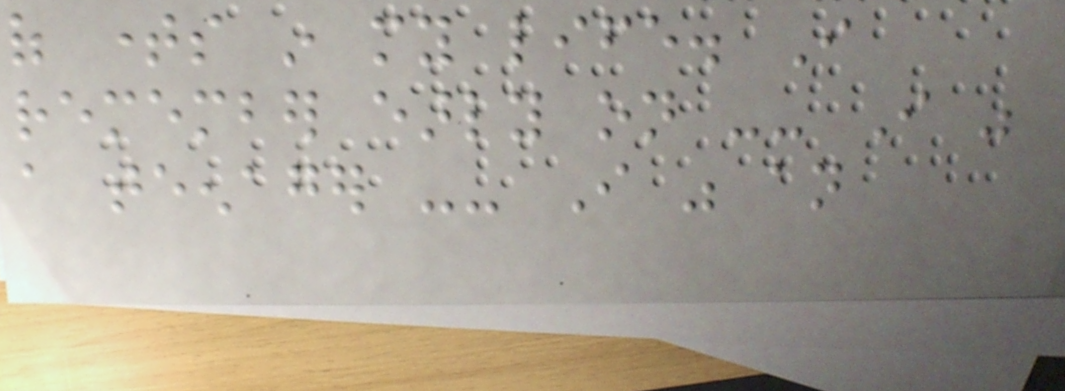of times in my life. I
remember early on -- I was
a teenager -- I was an
